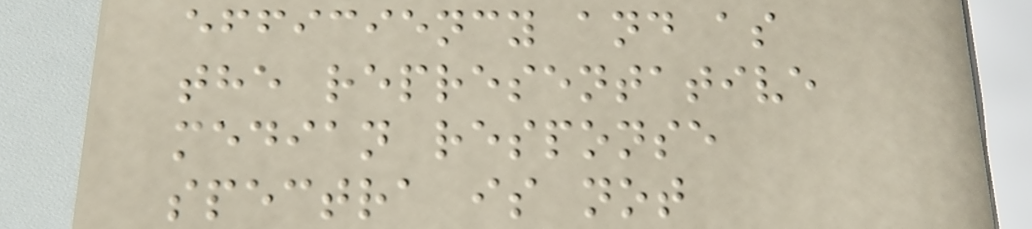efficiency and as
the representative
median response
spectra is not
